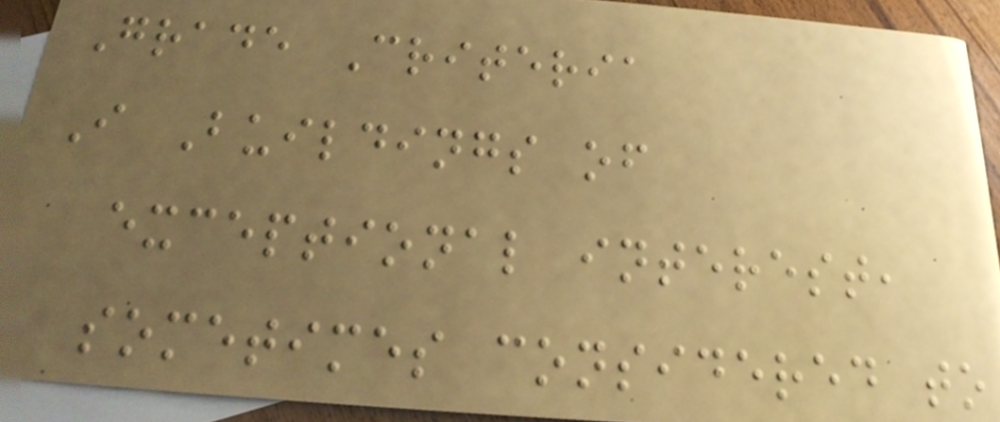Grade Criteria
I Buildings of
exceptional interest,
sometimes considered to
